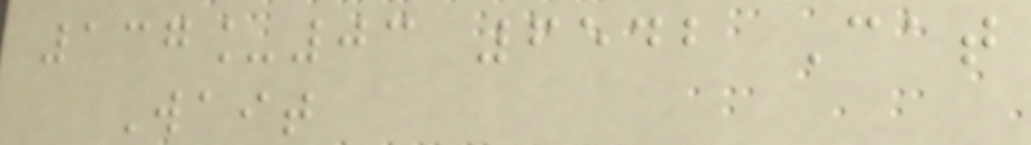137_03 6542 Cat
Wait
